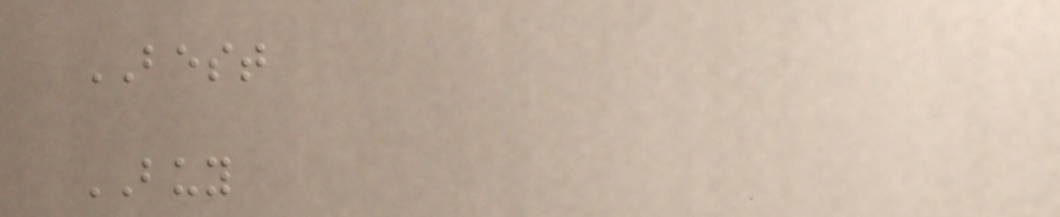BEST
BUY
